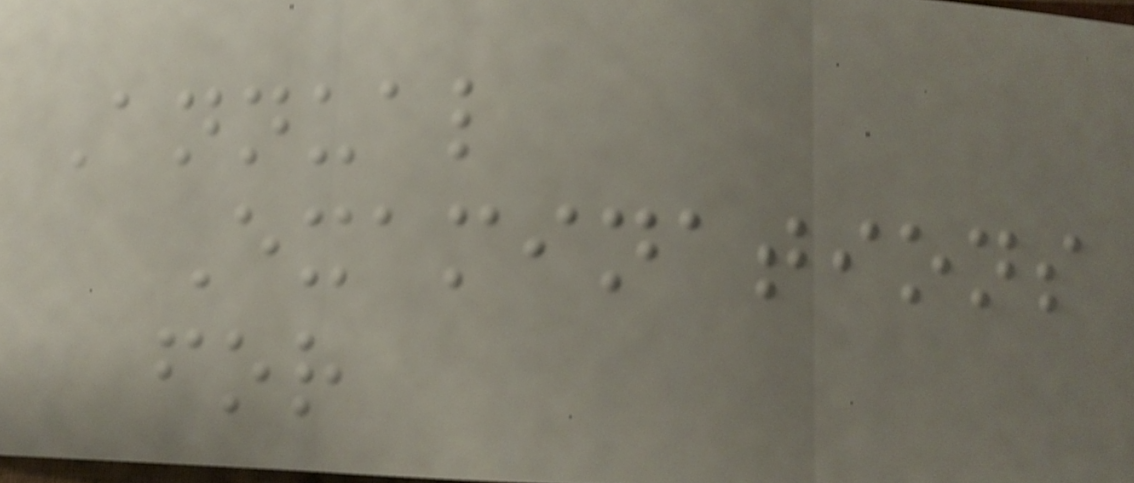Annual
Examinations
for
